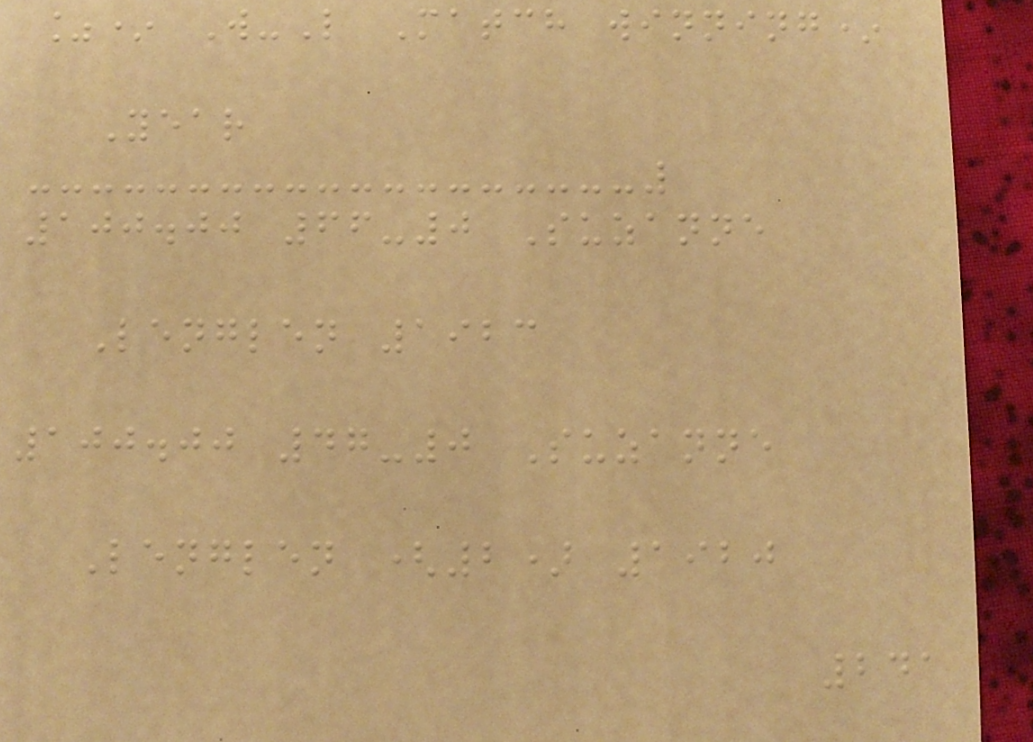%* W-L Match winning*
Year
100.00 66-0 Suzanne
Lenglen 1923
100.00 47-0 Suzanne
Lenglen (2) 1920
241
